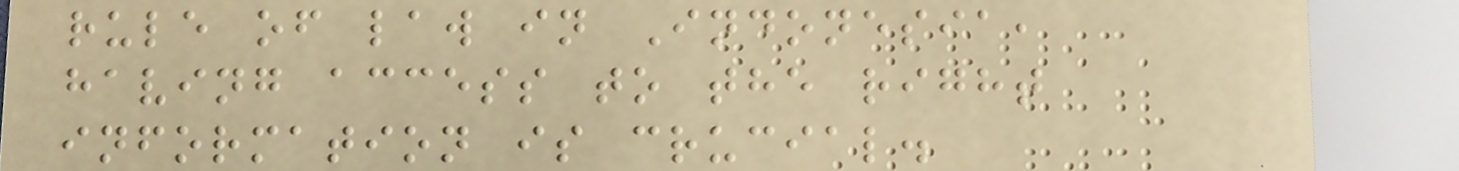rule of law in Indonesia,
having access to the right
information is crucial.
